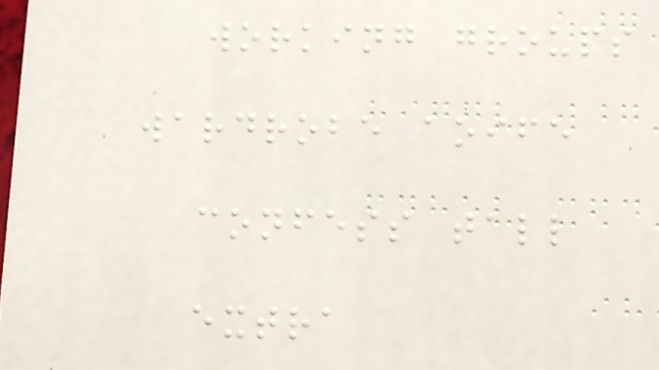working groups
wardrobe aoife
confess tall
extra
